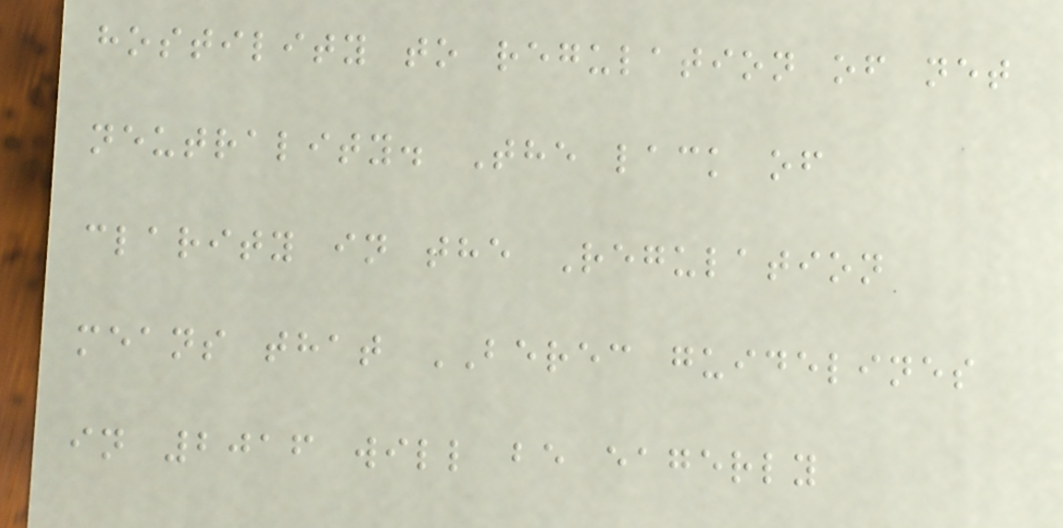hostility to regulation of net
neutrality. The lack of
clarity in the Regulation
means that BEREC guidelines
in 2016 will be eagerly
